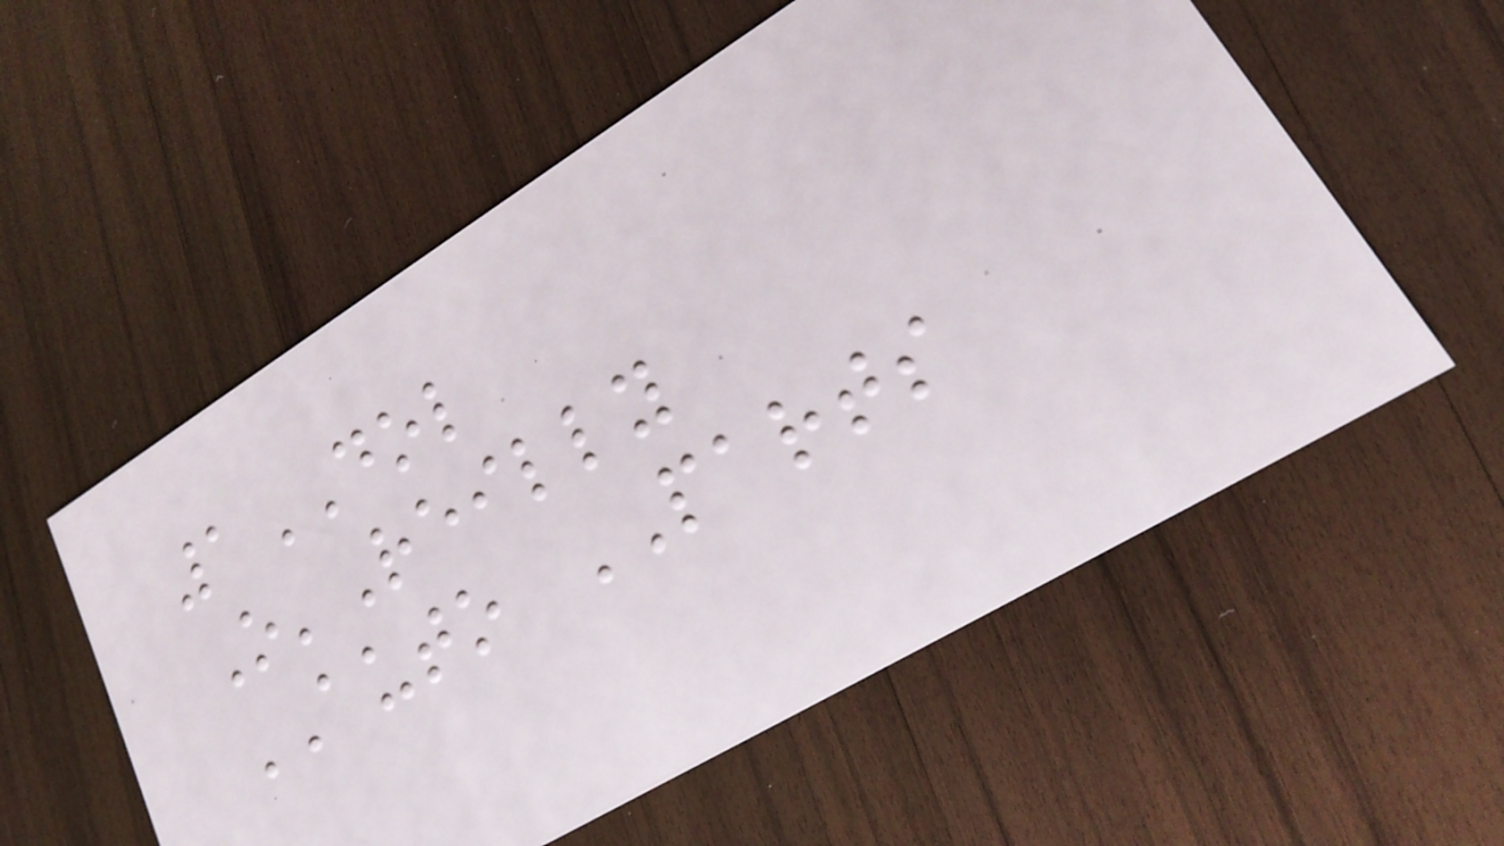1DOL
O'Reilly
AUTO PARTS
